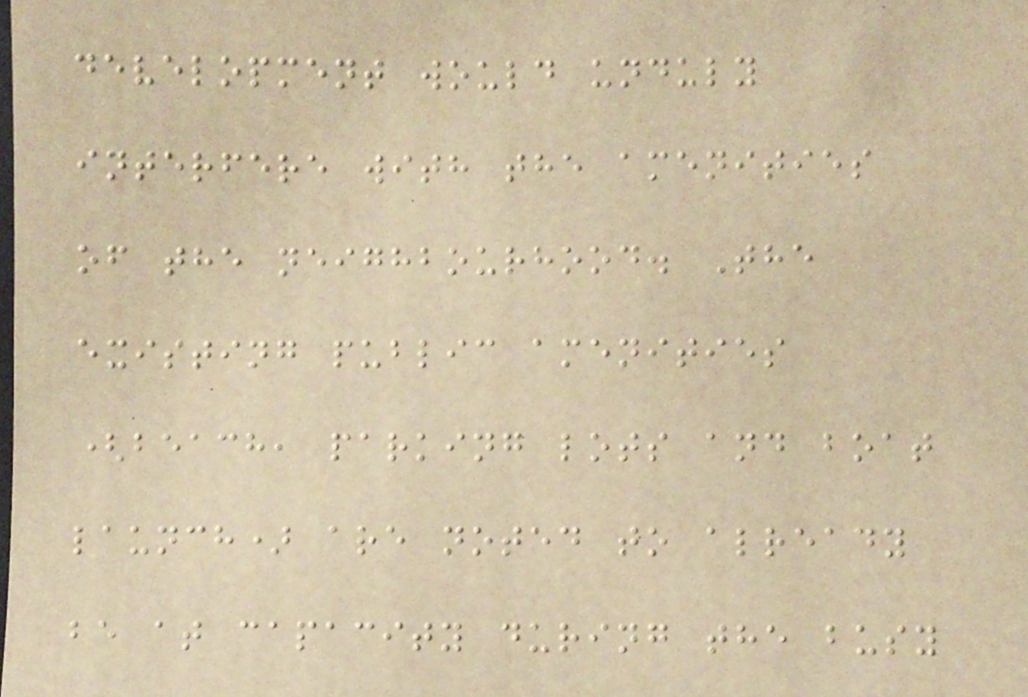development would unduly
interfere with the amenities
of the neighbourhood. The
existing public amenities
(beach, parking lots and boat
launch) are noted to already
be at capacity during the busy
